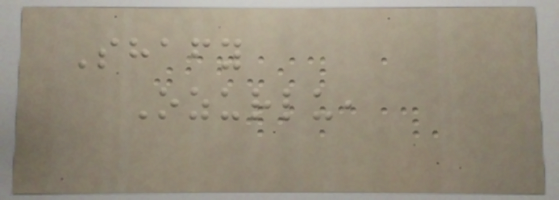Shafy
Ozurlu,
